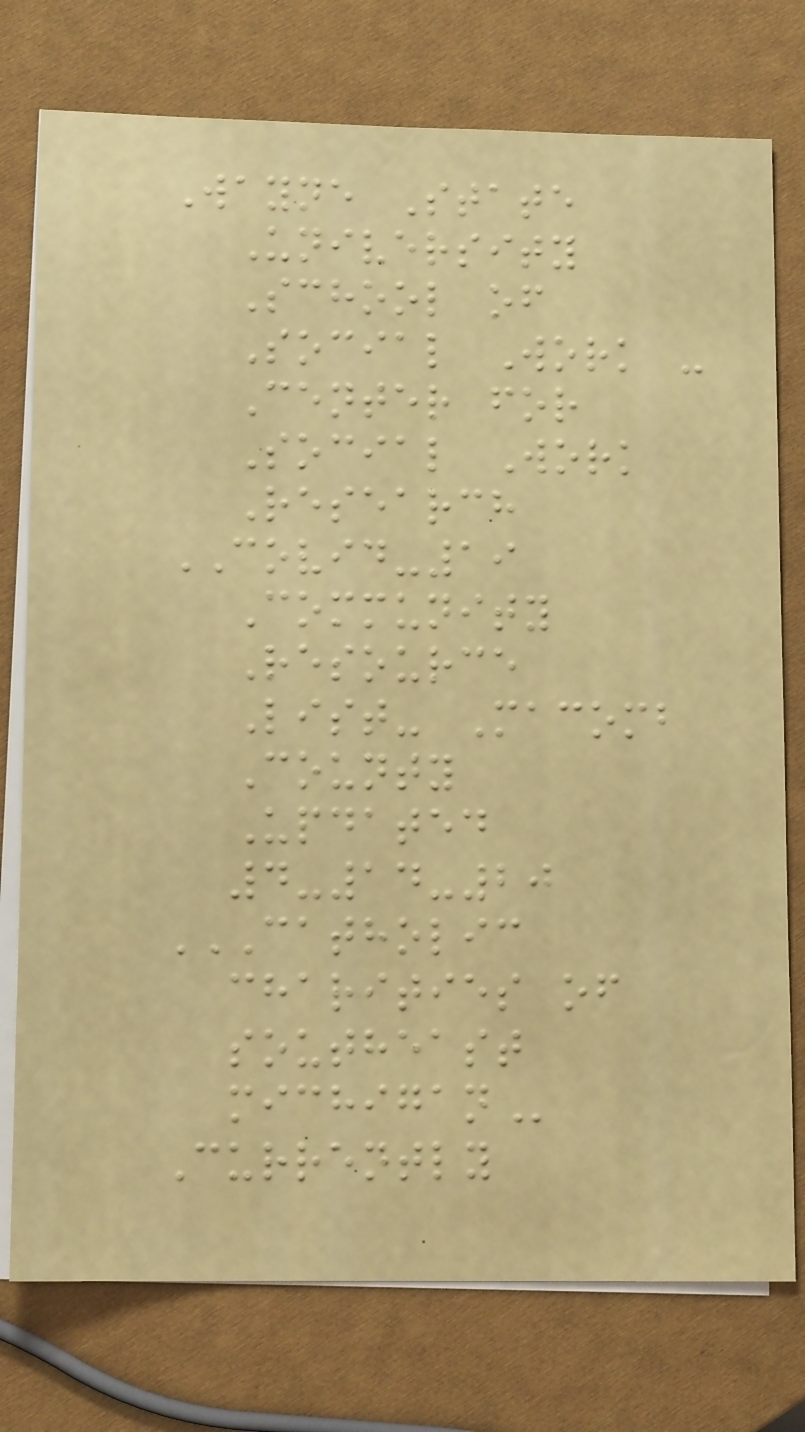Wayne State
University
School of
Social Work -
Center for
Social Work
Research
COVID-19
Community
Resource
List- Macomb
County
Updated
4-14-20
CATHOLIC
CHARITIES OF
SOUTHEAST
MICHIGAN
Currently
